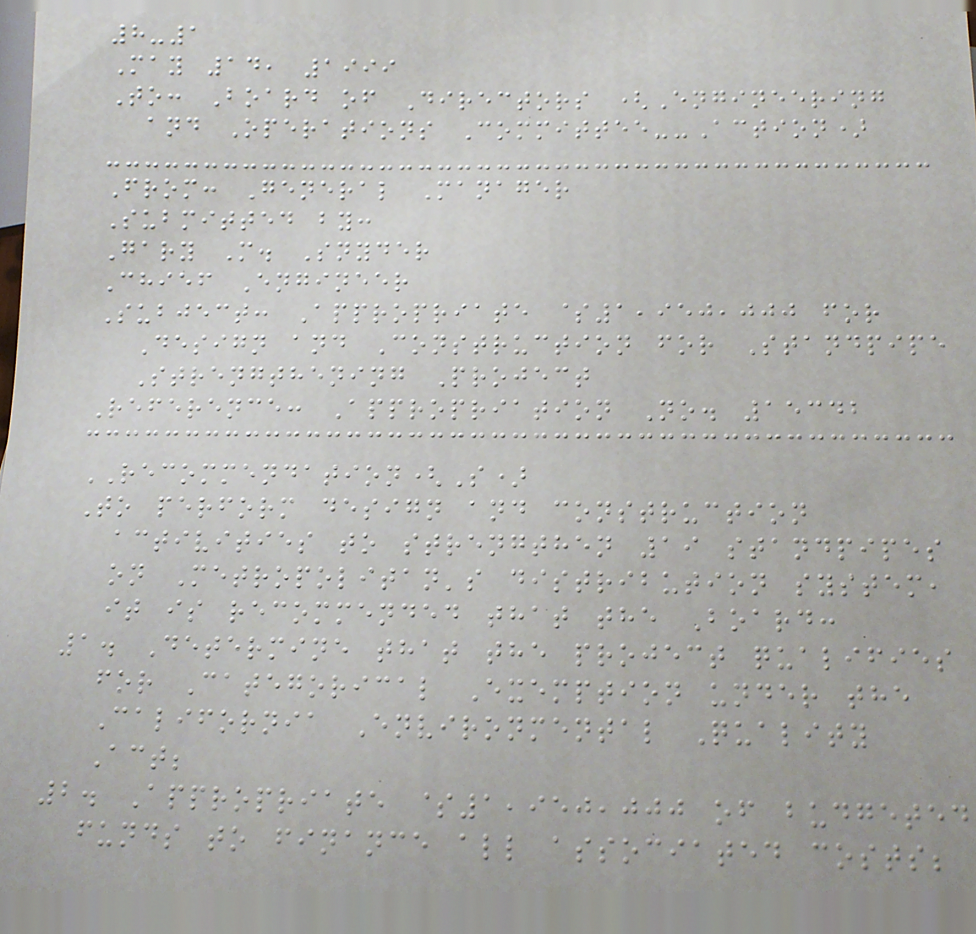8-1
May 14, 1999
To: Board of Directors (Engineering
and Operations Committee--Action)
From: General Manager
Submitted by:
Gary M. Snyder
Chief Engineer
Subject: Appropriate $1,950,000 for
Design and Construction for Standpipe
Strengthening Project
Reference: Appropriation No. 15342
RECOMMENDATION(S)
To perform design and construction
activities to strengthen 19 standpipes
on Metropolitan's distribution system,
it is recommended that the Board:
1. Determine that the project qualifies
for Categorical Exemption under the
California Environmental Quality
Act;
2. Appropriate $1,950,000 of budgeted
funds to finance all associated costs;
